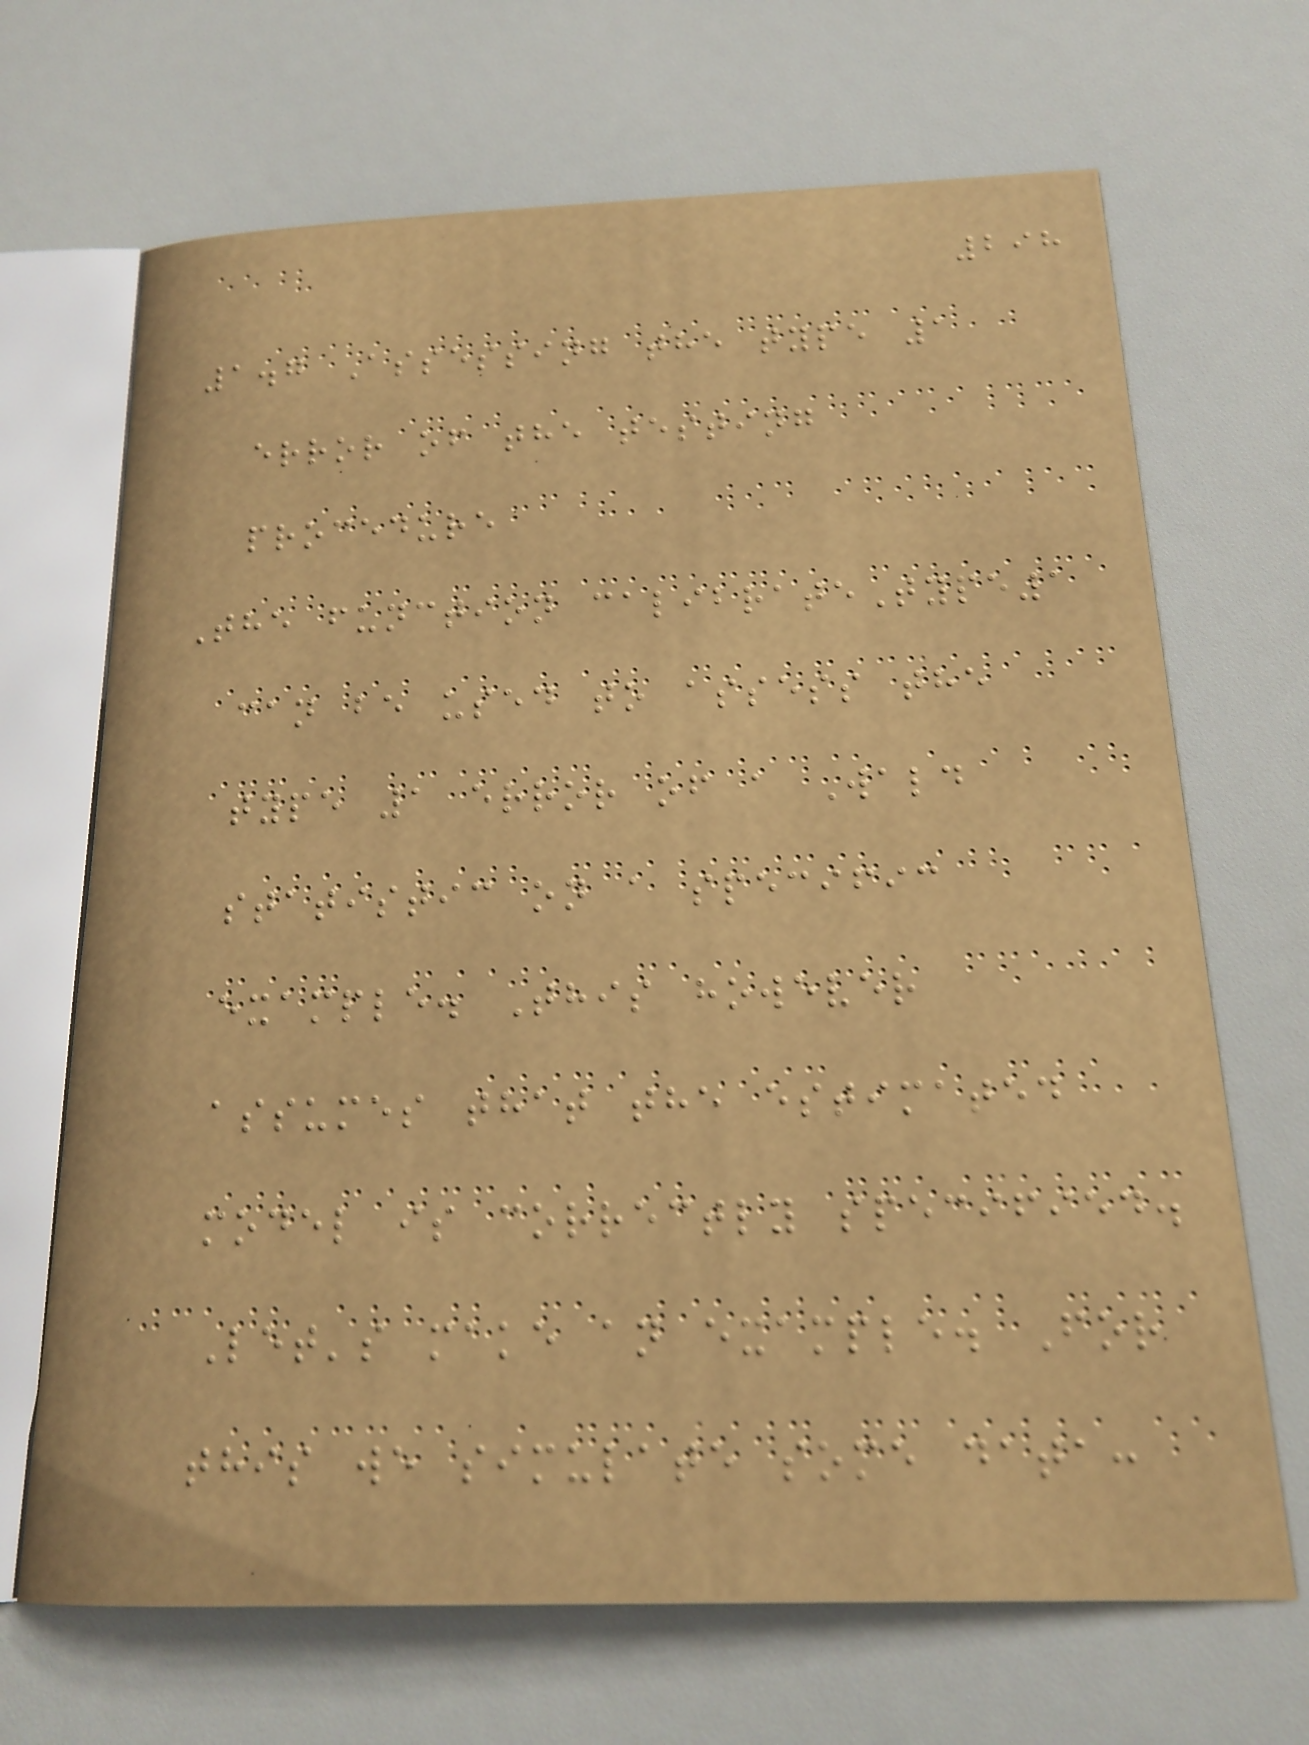298
1.7 Assessing the type 1
error of the testing
procedure
The function calibrateType1
can be used to assess the
type 1 error of a Wald
statistic on a specific
example. This however
assumes that the estimated
model is correctly specified.
Let's make an example. For
this we simulate some data:
